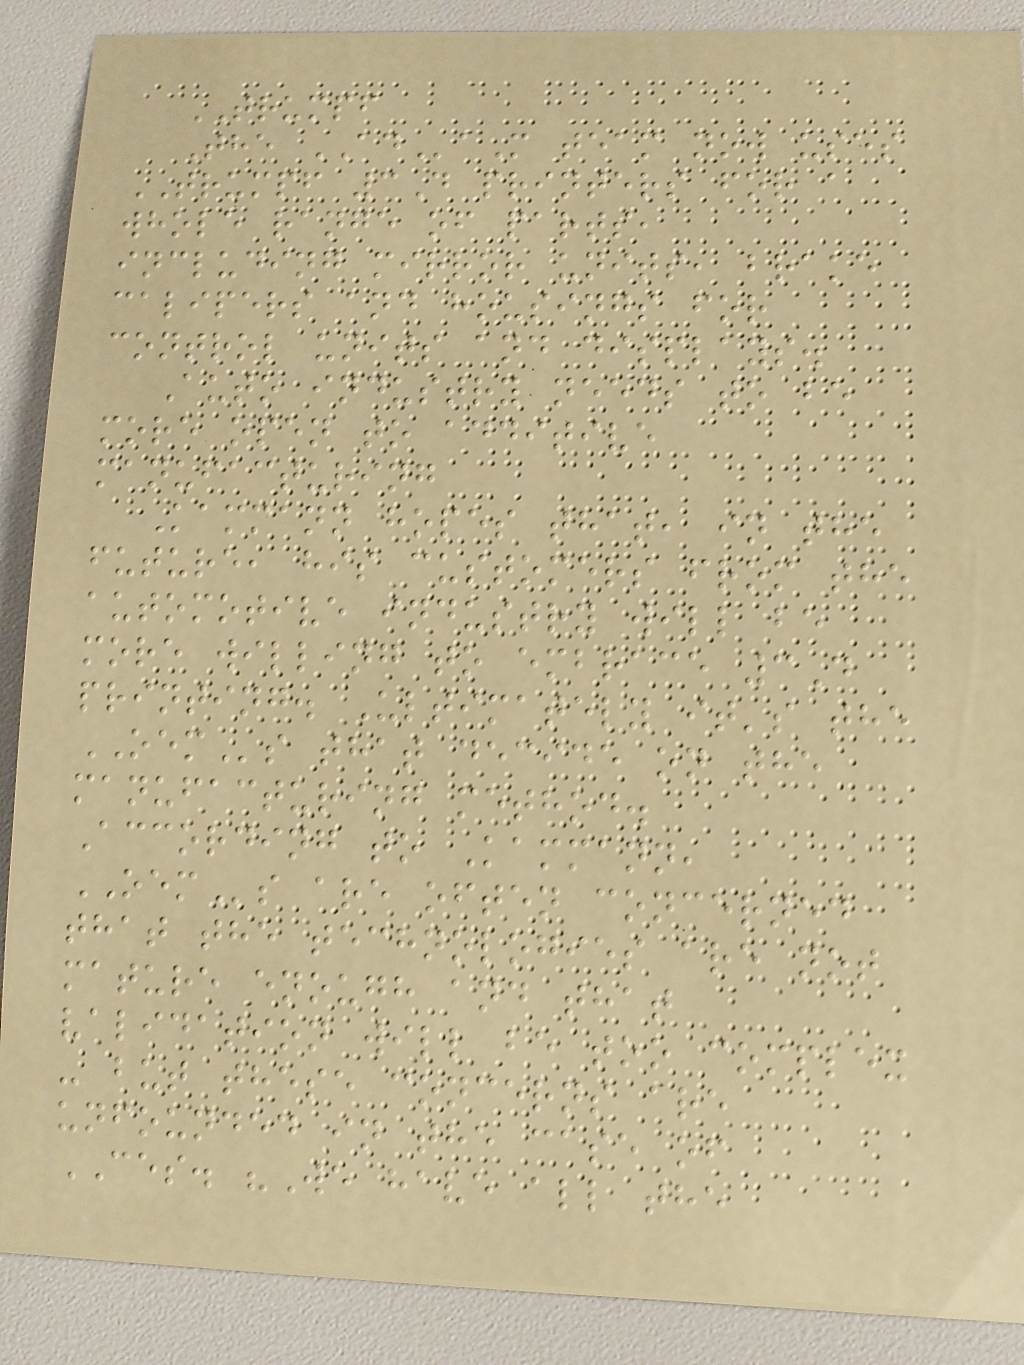TRUMPF
The ADaM team now uses
TRUMPF 3D printers for a
whole range of parts,
including mirror units, brake
calipers and housings for
control units and displays.
Auto industry needs to be
more open to additive
manufacturing
Kammann hopes that, in the
future, his customers from the
automotive industry will be
more willing to embrace 3D
printing. Ultimately it's the
OEMs that decide on the
manufacturing method.
According to Kammann,
OEMs are often concerned
that the technologies are not
mature enough and that
validation will be too complex
- but these concerns are
unfounded in the case of
CES. "We have all the
